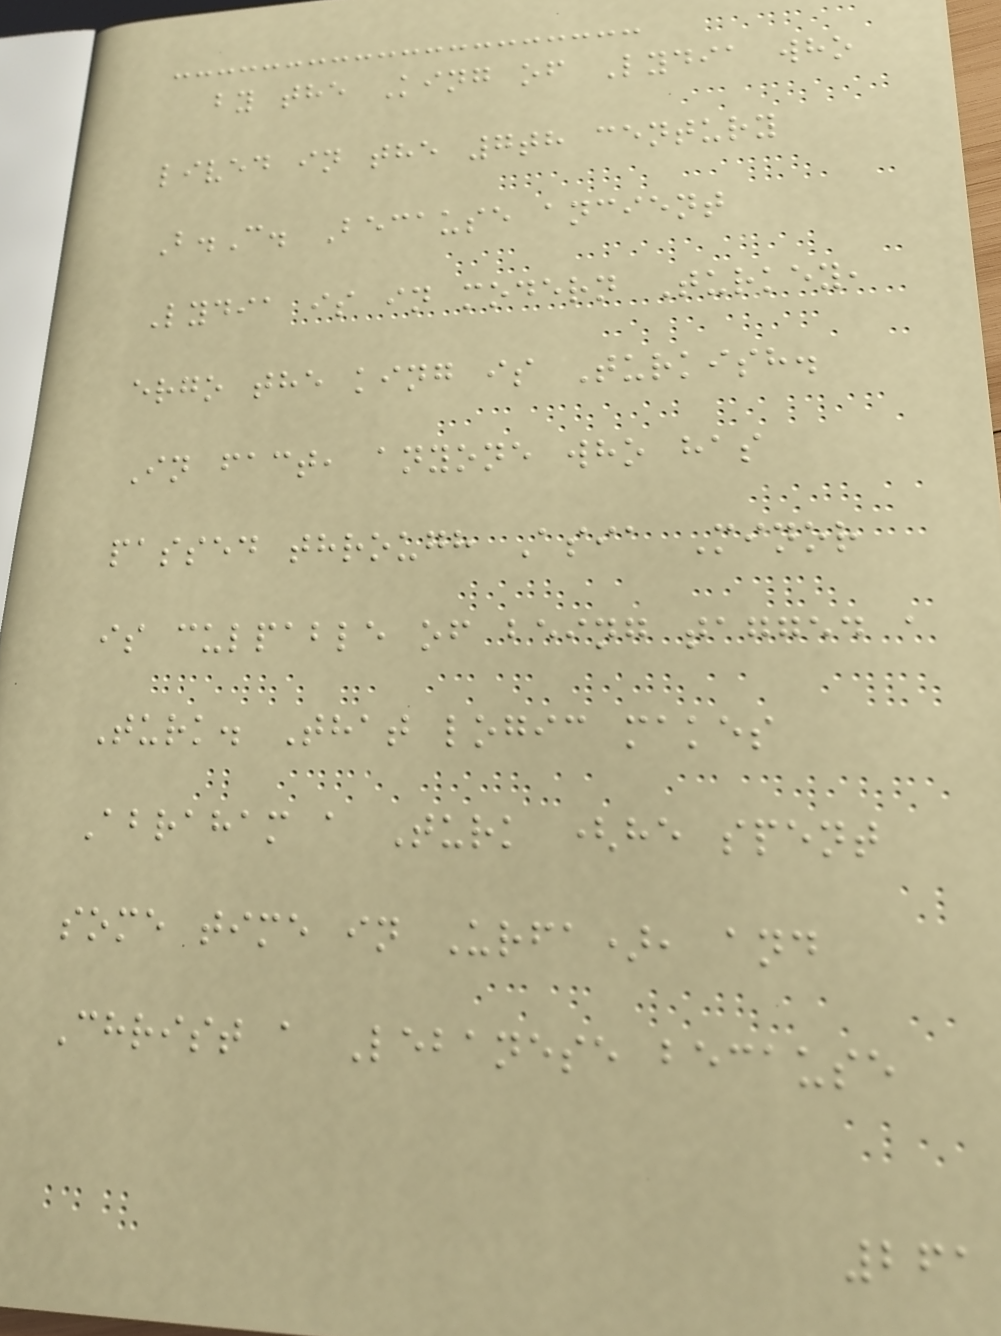by the King of Lydia who
lived in the 7th century
B.C. Because ancient
Lydia is in modern Turkey,
ergo the king is Turkish.
In fact, anyone who has
passed through Asia Minor
is culpable of being tagged a
Turk. That logic makes
Abraham a Turk (he spent
some time in Urfa), and
Christ a Lebanese because
261
